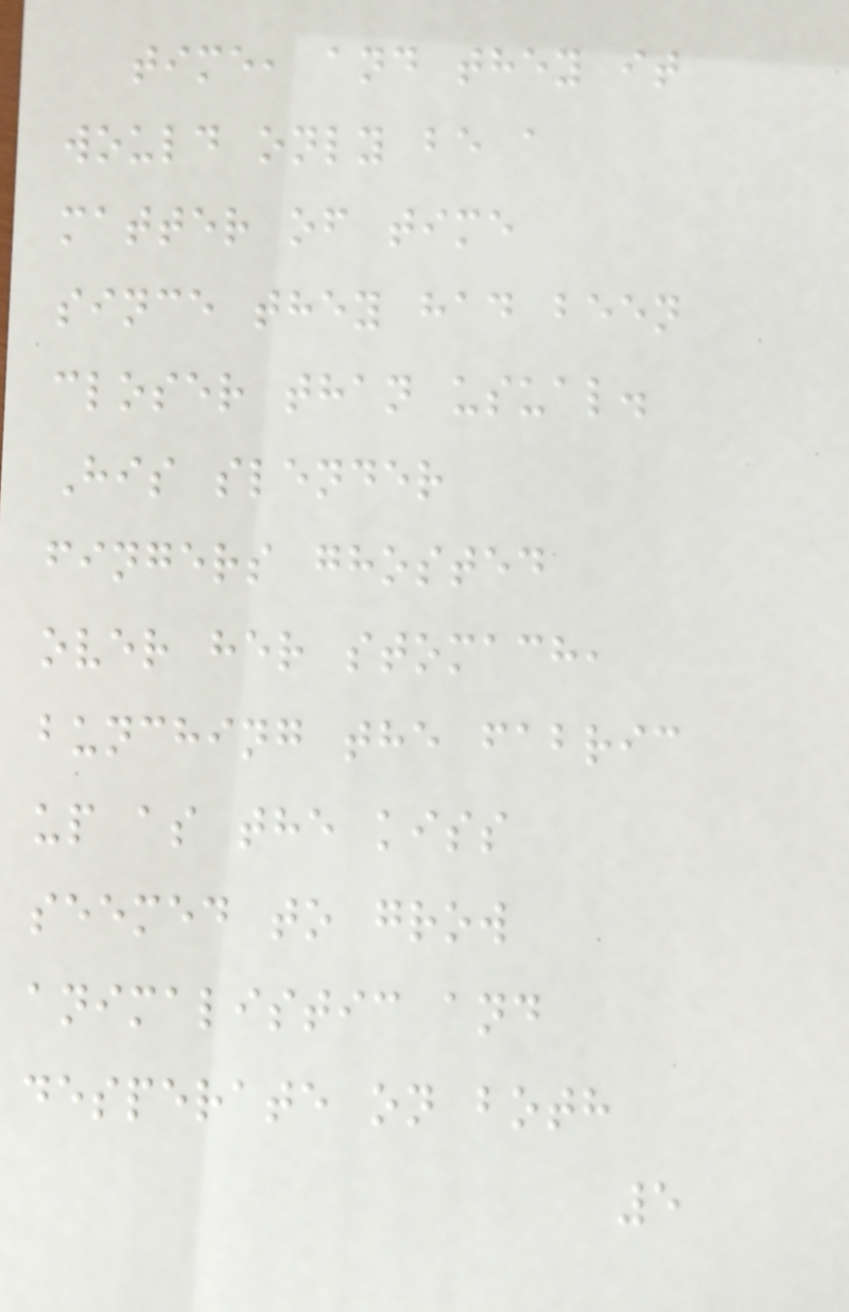time, and they it
would only be a
matter of time
since they had been
closer than usual.
His slender
fingers ghosted
over her stomach,
bunching the fabric
up as the kiss
seemed to grow
animalistic and
desperate on both
5
